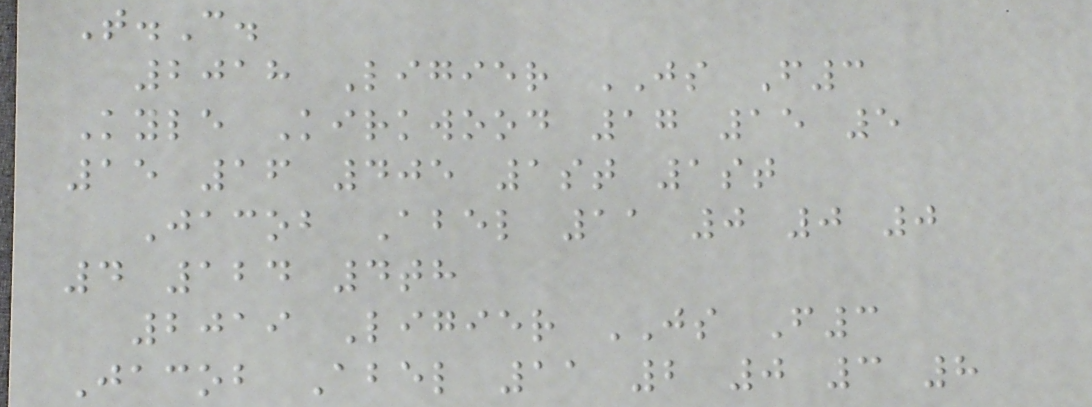T.C.
2018 Ligier JS F3
Kyle Kirkwood 17 15 5
15 16 405 1st 1st
Jacob Abel 11 0 0 0
4 124 4th
2019 Ligier JS F3
Jacob Abel 11 2 0 3 8
